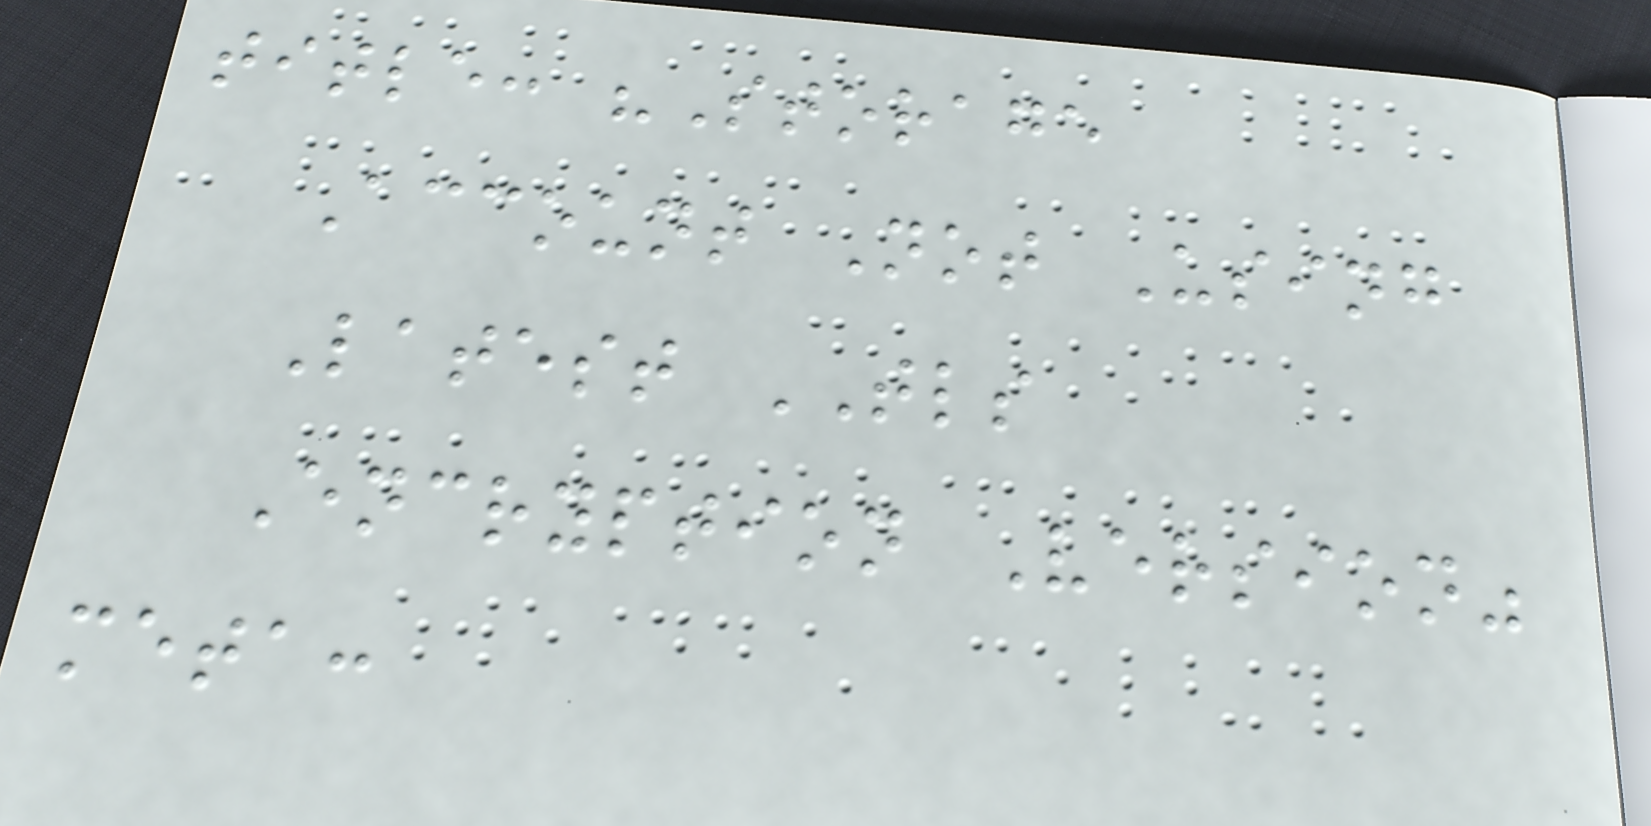title: "Storage
Account Not Using
Latest TLS
Encryption Version"
meta:
